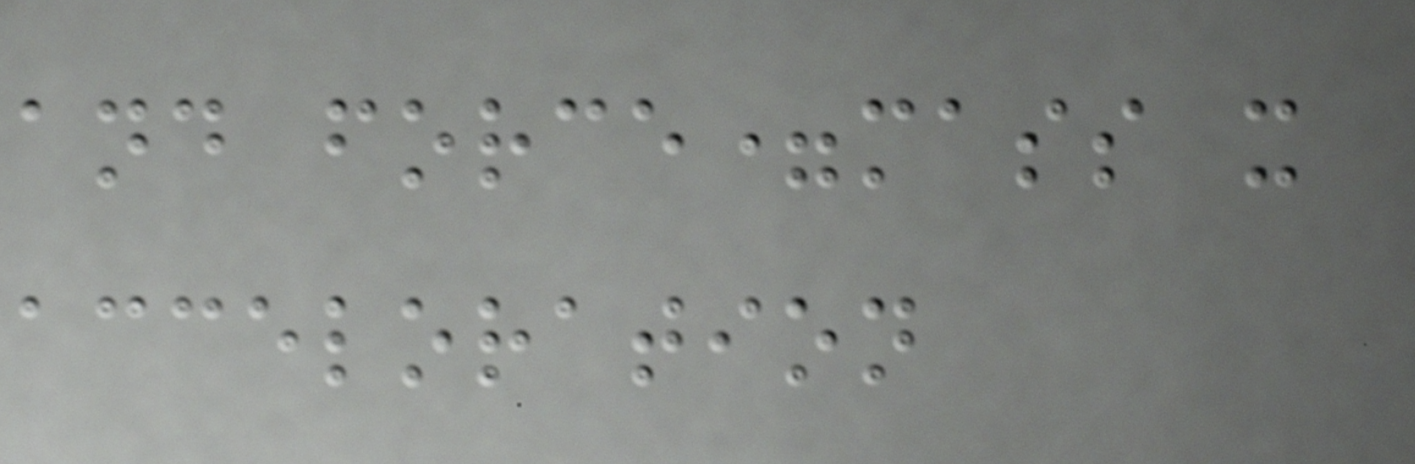and force=mass x
acceloration
